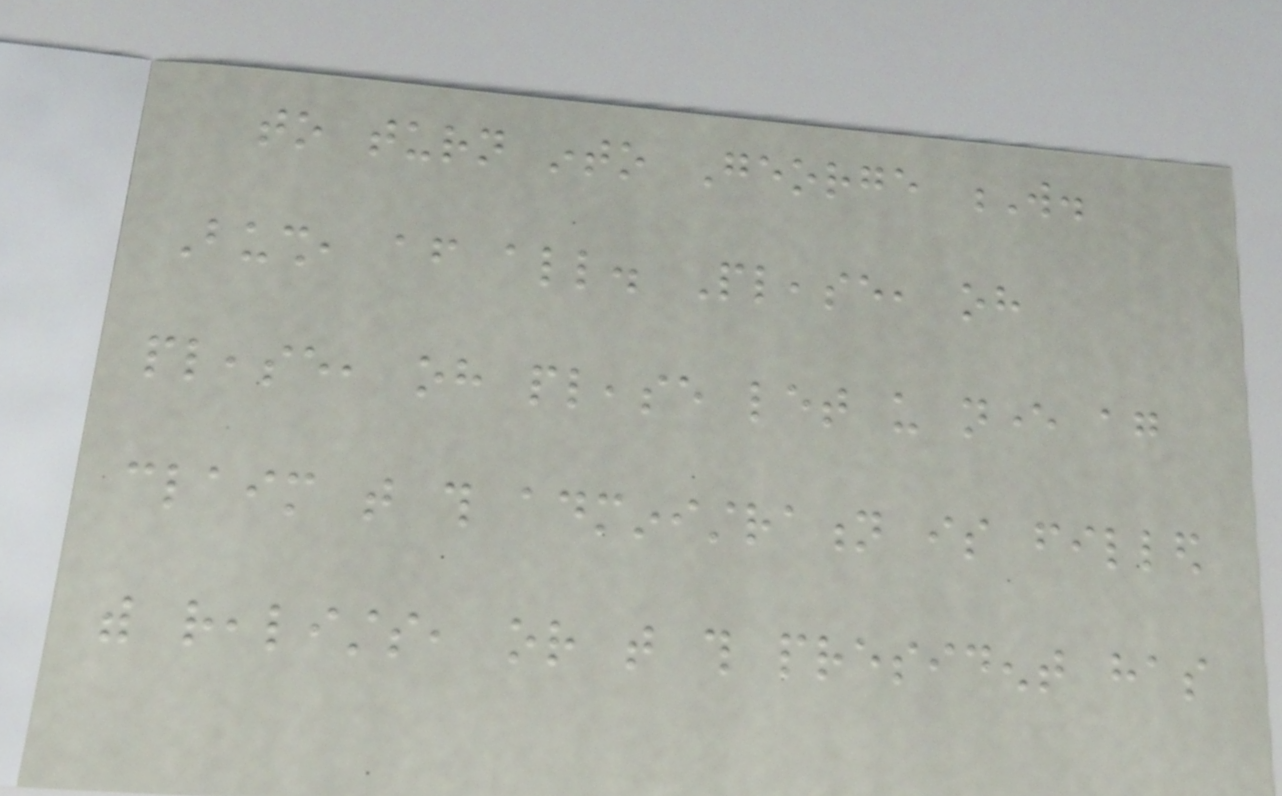to turn into George W.
Bush, after all. Please, oh
please, oh please let us never again
claim that this administration is filled
with realists, or that this president has
